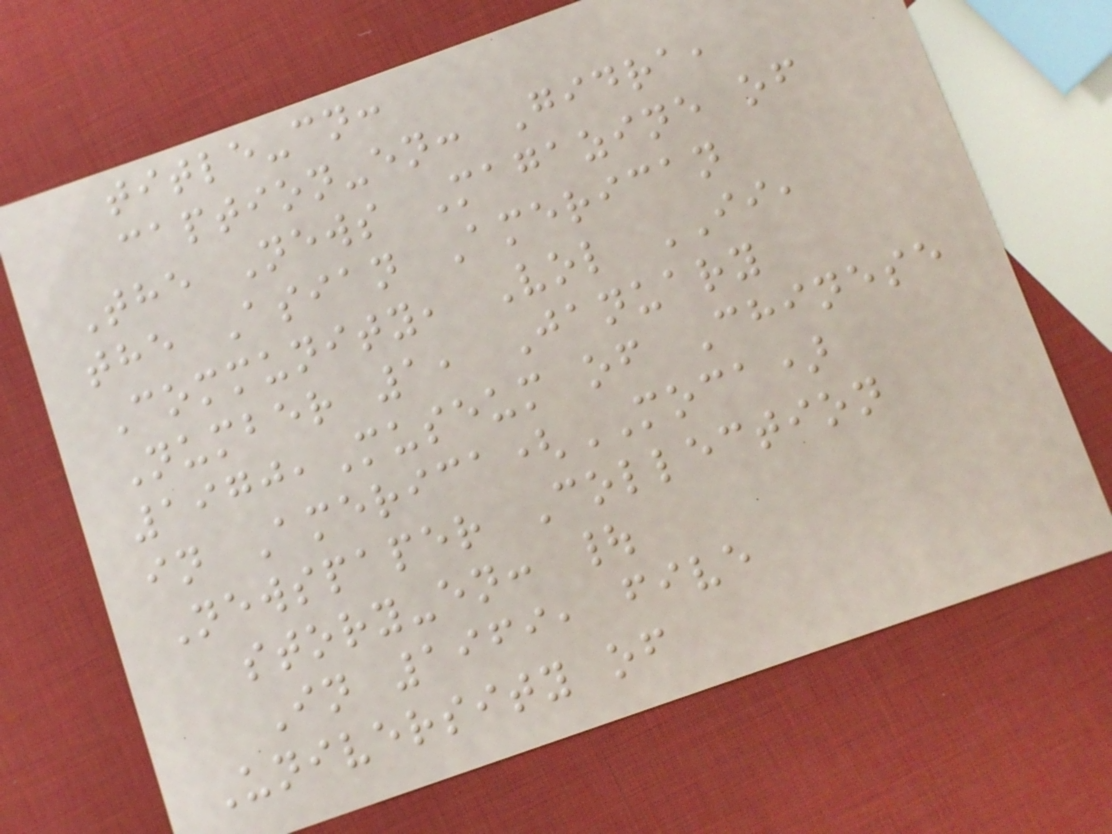title-cn:
caption-en: Gidra,
The News Magazine of
the Asian American
Community, Vol II,
Number 1, January
1970,Museum of Chinese
in America(MOCA)
Newspaper Collection
story-en: |
In 1969, five
University of
